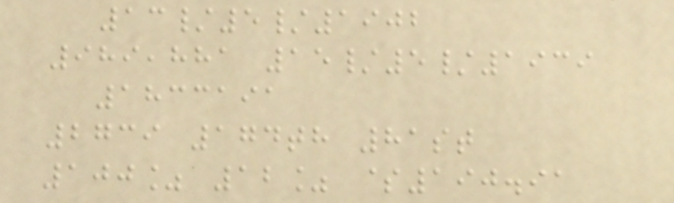13/5/1902
989,881 15/5/1939
1833191
2739 174th 81st
100% 12% $190.91
